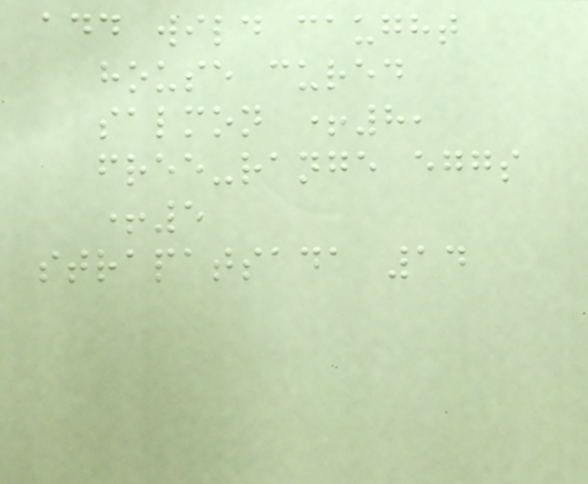add wild caught
house cured
salmon +8,
free-range eggs
+5
strapatsada 14
